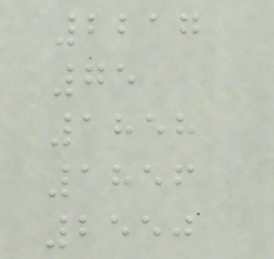2217
75
1858
1856
2550
